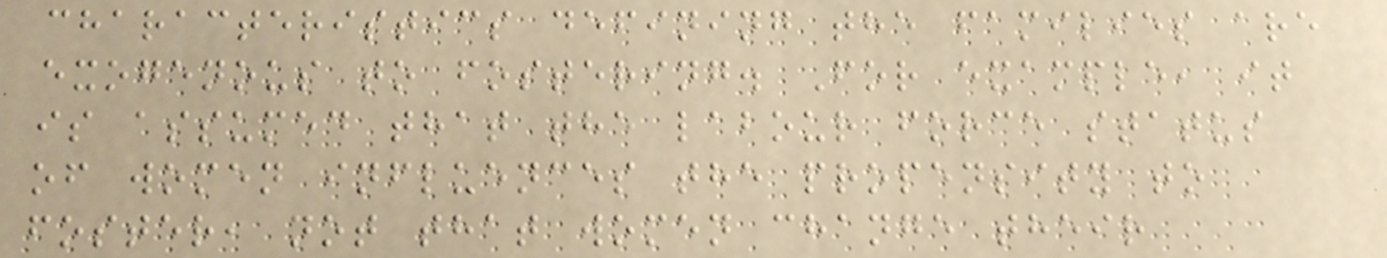characteristics defining the families are
exogenous to fostering. For example, it
is assumed that the labour force status
of women influences the propensity to
foster, not that women change their
